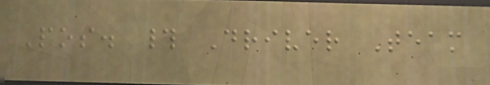Pos. # Driver Team
